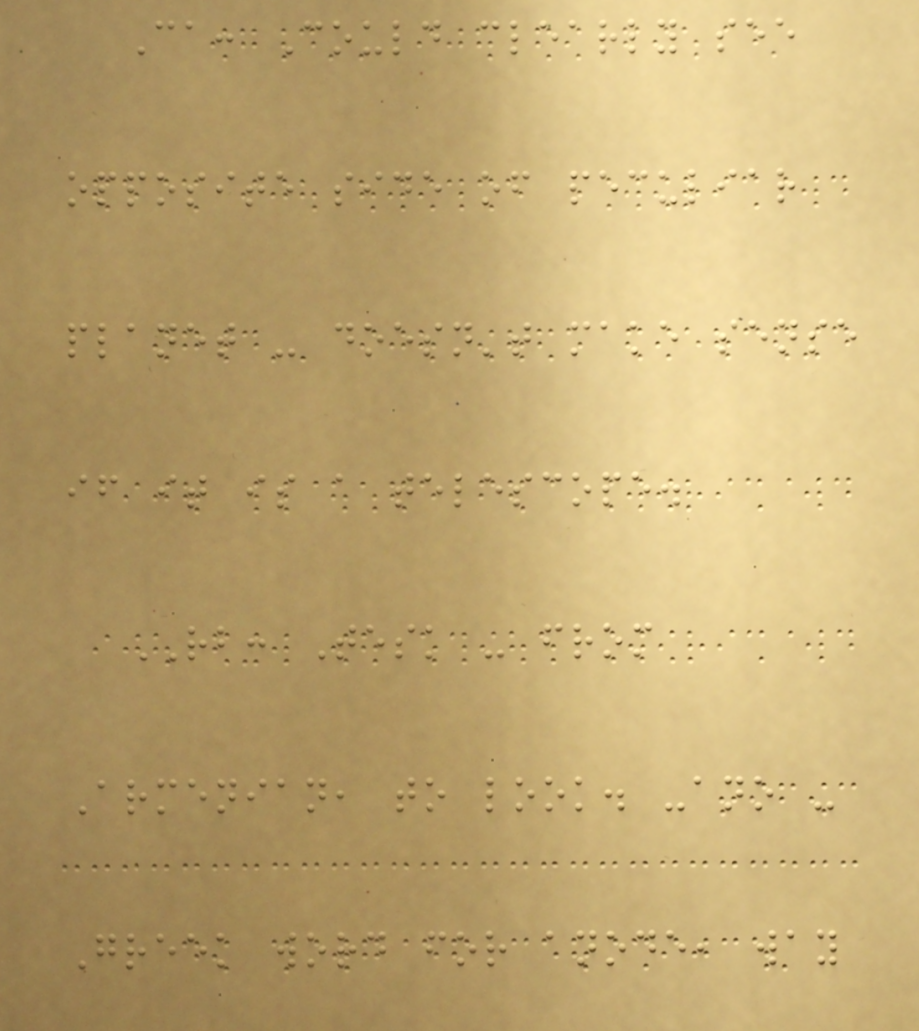Ca: Could clearly see
opposite side of peculiar
planet - doesn't make sense
if it is a telescope.
RB: Tesk - from
Armenian, to look. -ano -
Greek word for anode, way
